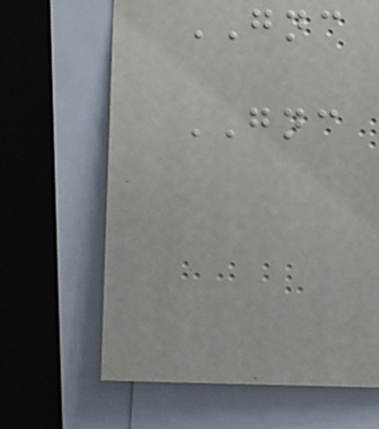GNC
GNC
